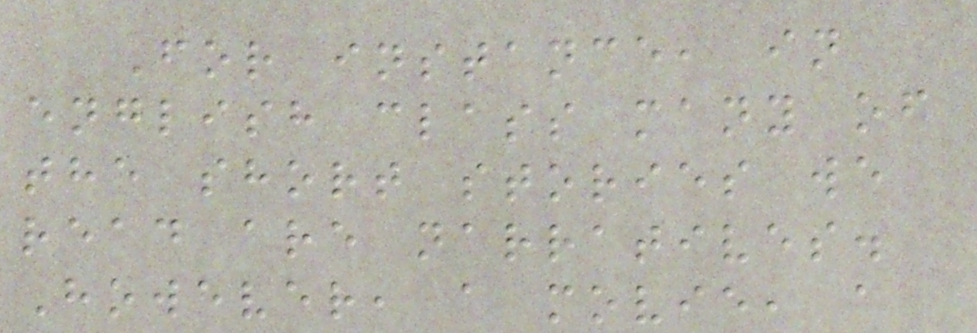For instance, in
english class many of
the short stories we
read are narratives.
However, a movie, a
